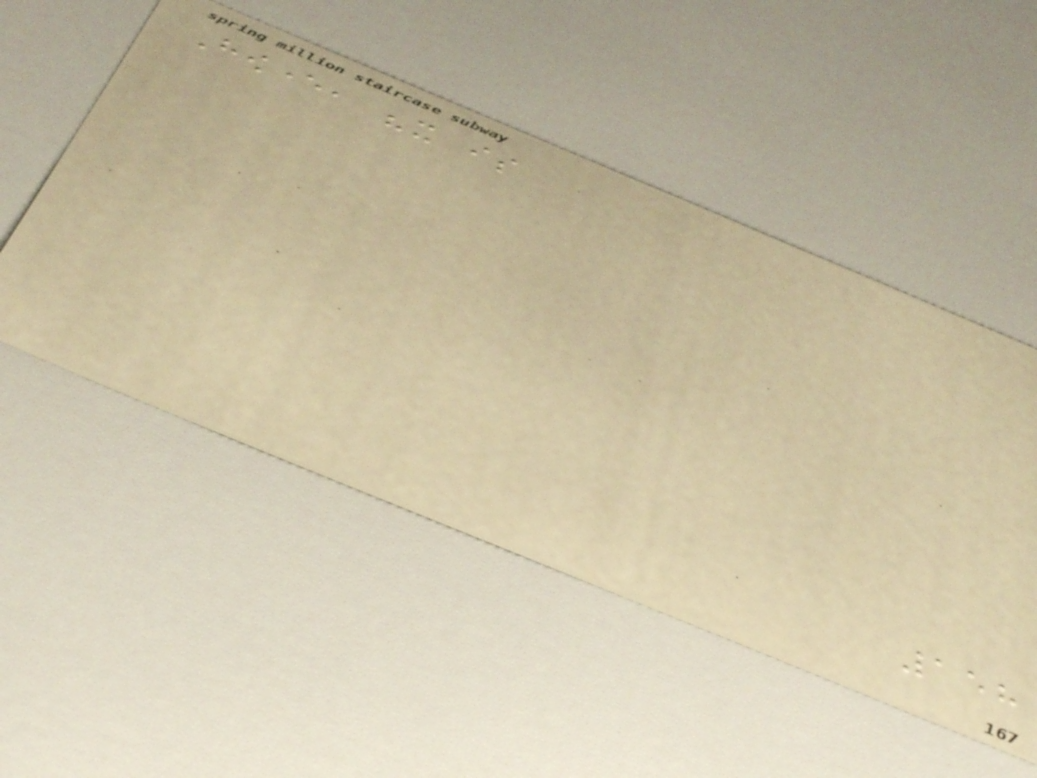However, "it is
158
